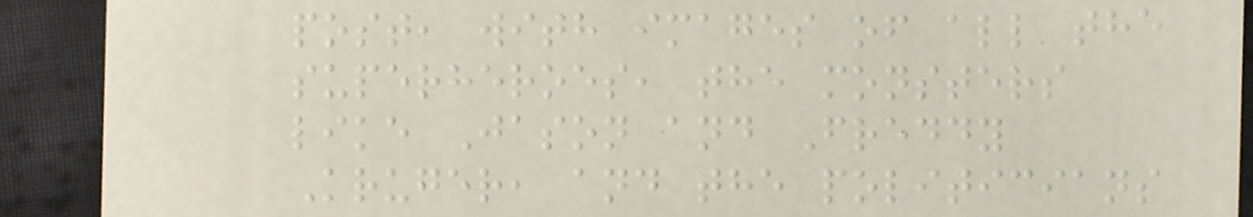post, with images of all the
superheroes, the monsters
like Jason and Freddy
Kruger, and the politicians
